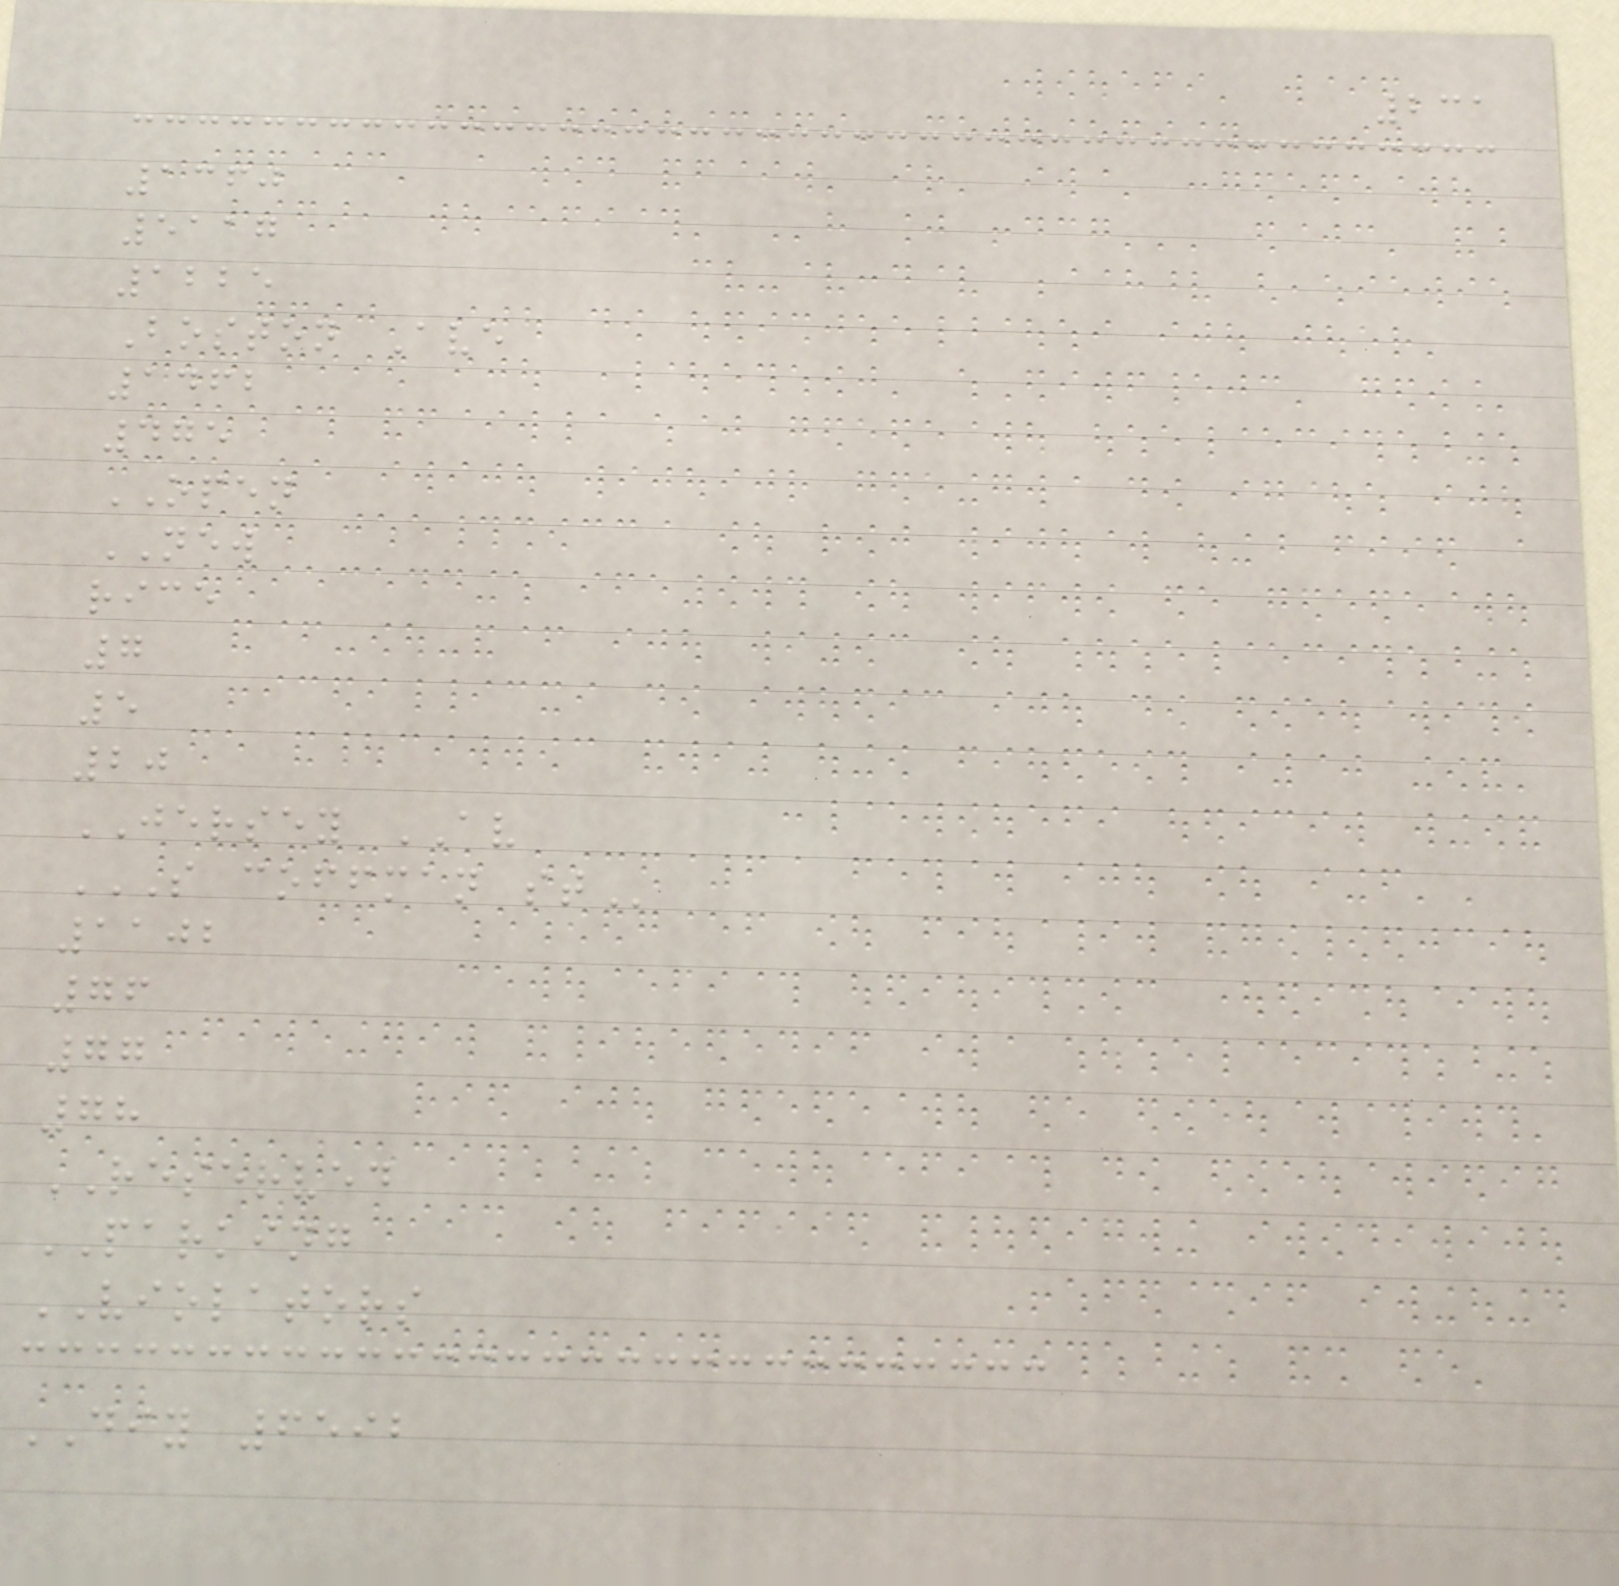231
1360
5117
1225
Boston Ave
1462
475
OPEN
NEW
rice
7
5
20
JERSEY AV
S COFFMAN ST
1102
76
77
78
RESERVED
PARKING
VIOLATORS
DIY 6592
